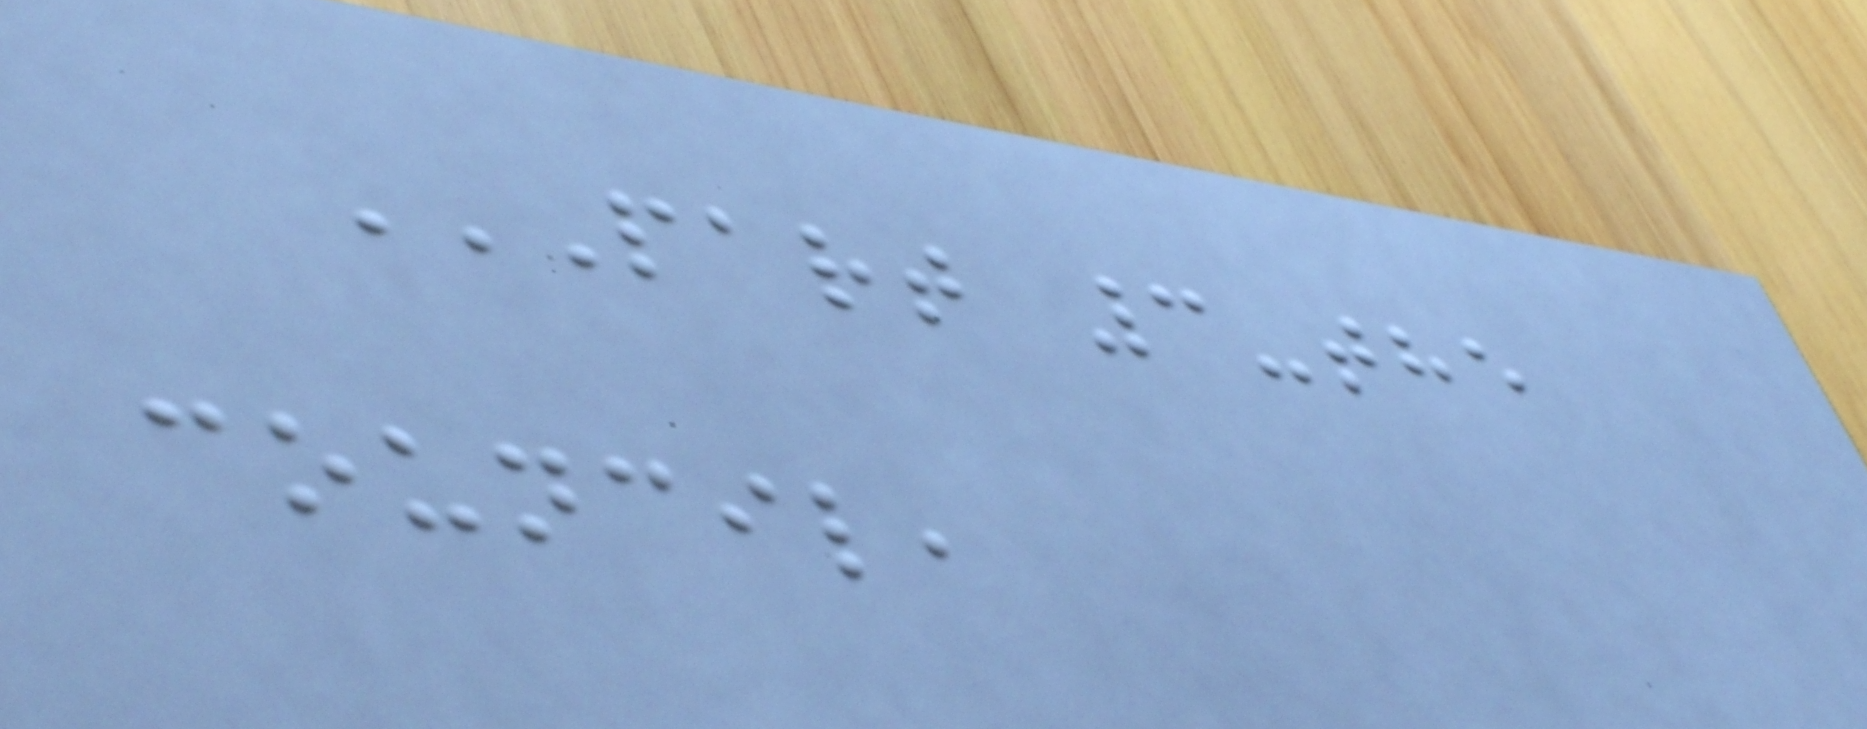PART 3-THE
COUNCIL,
